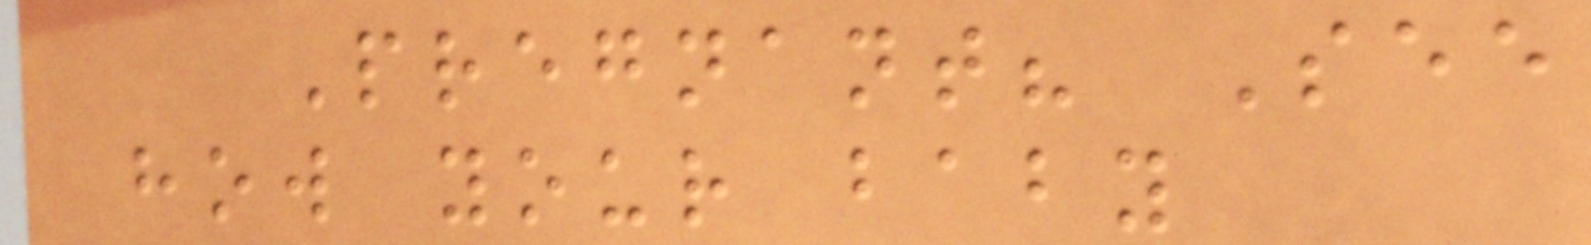Pregnant? See
how your baby
